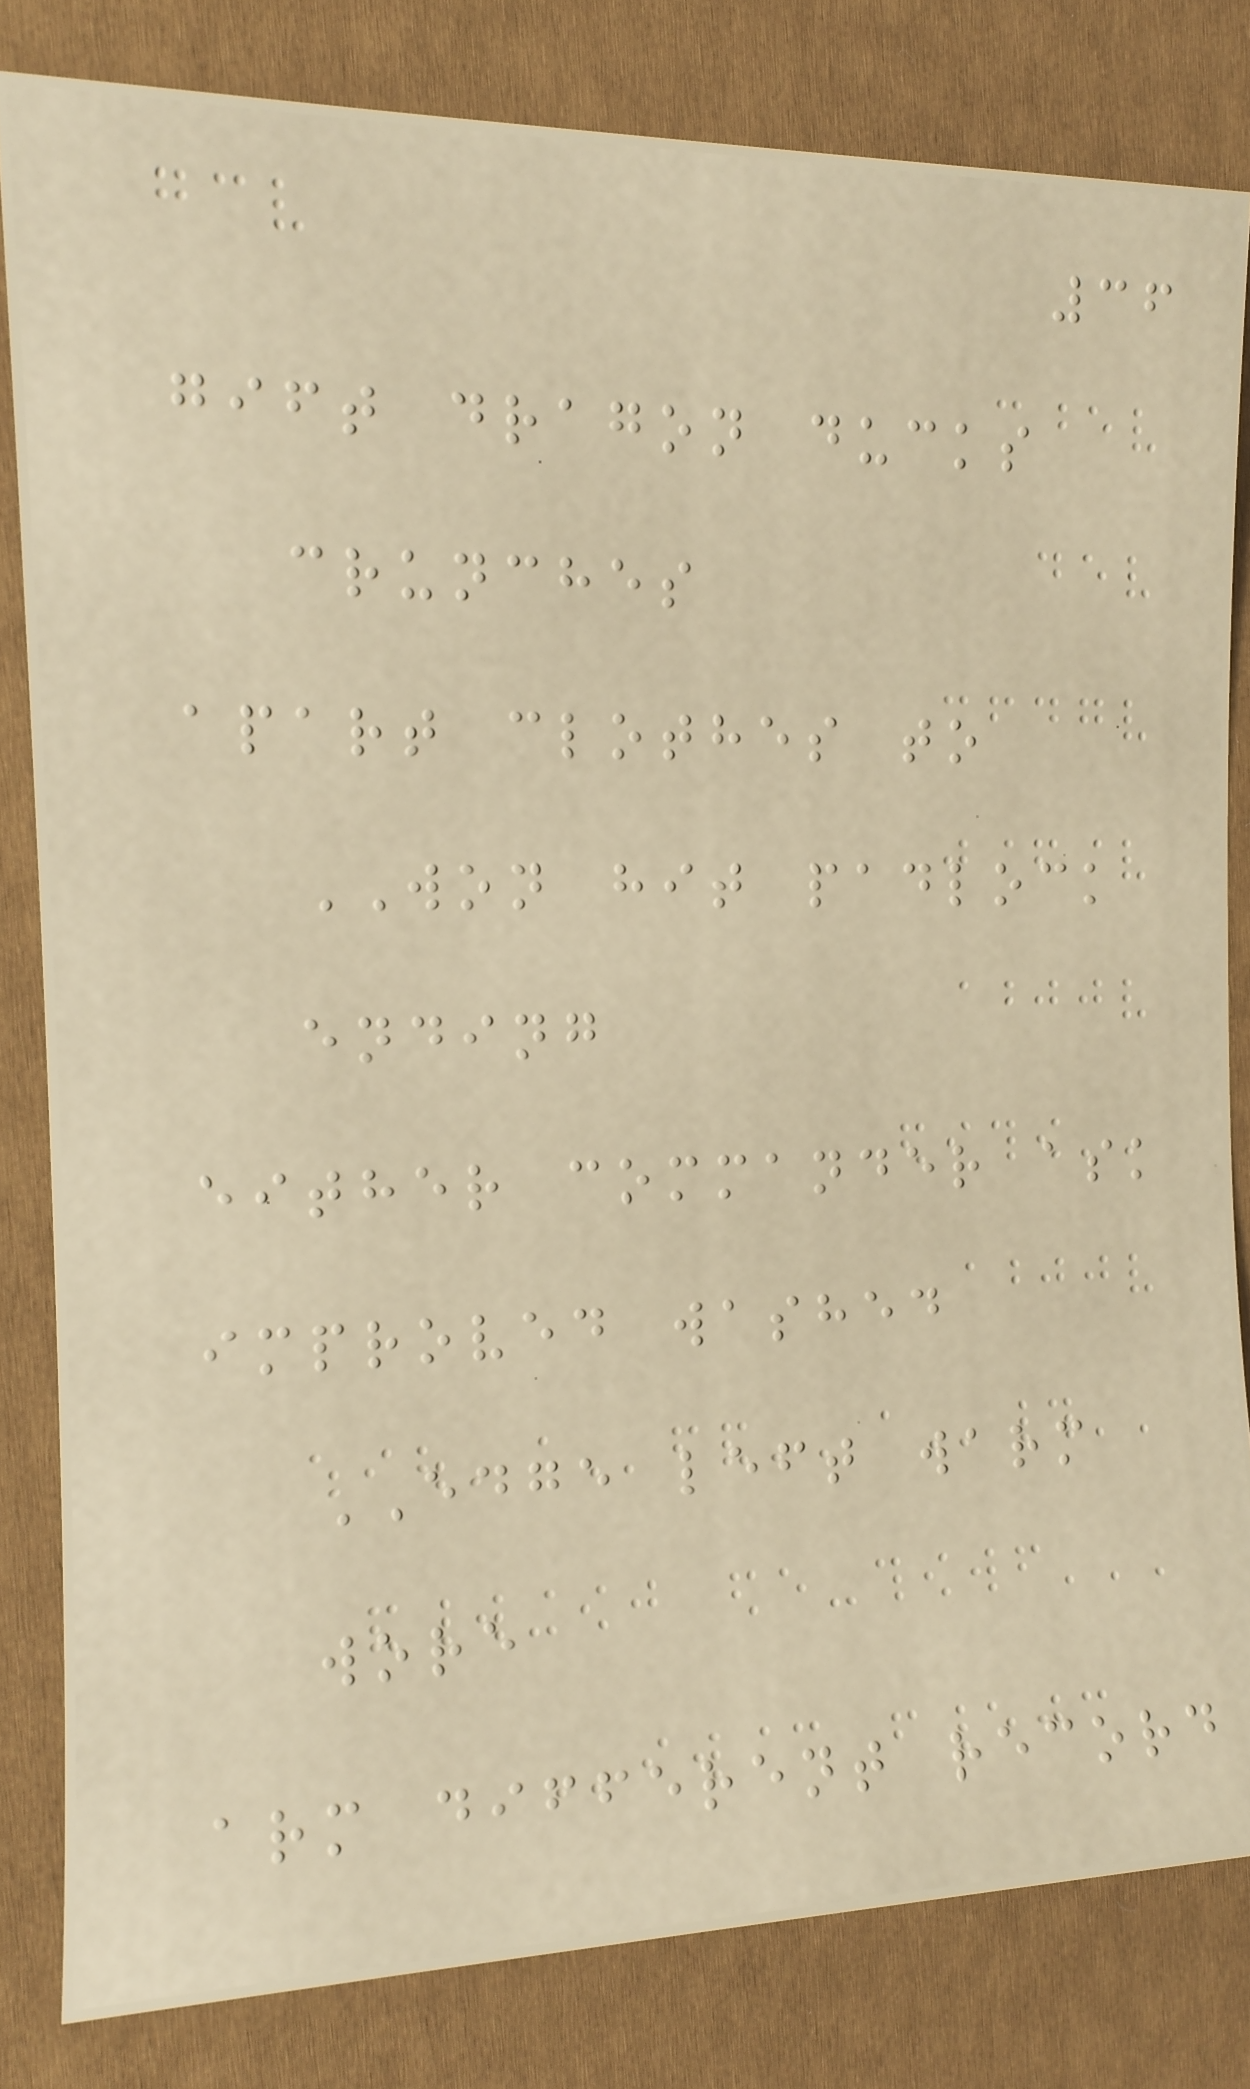36
gift dragon ducks
crunches
apart clothes to
WON hit padlock
ending
either commander ask
improved washed
EDGE left warm
wore
arm different record
